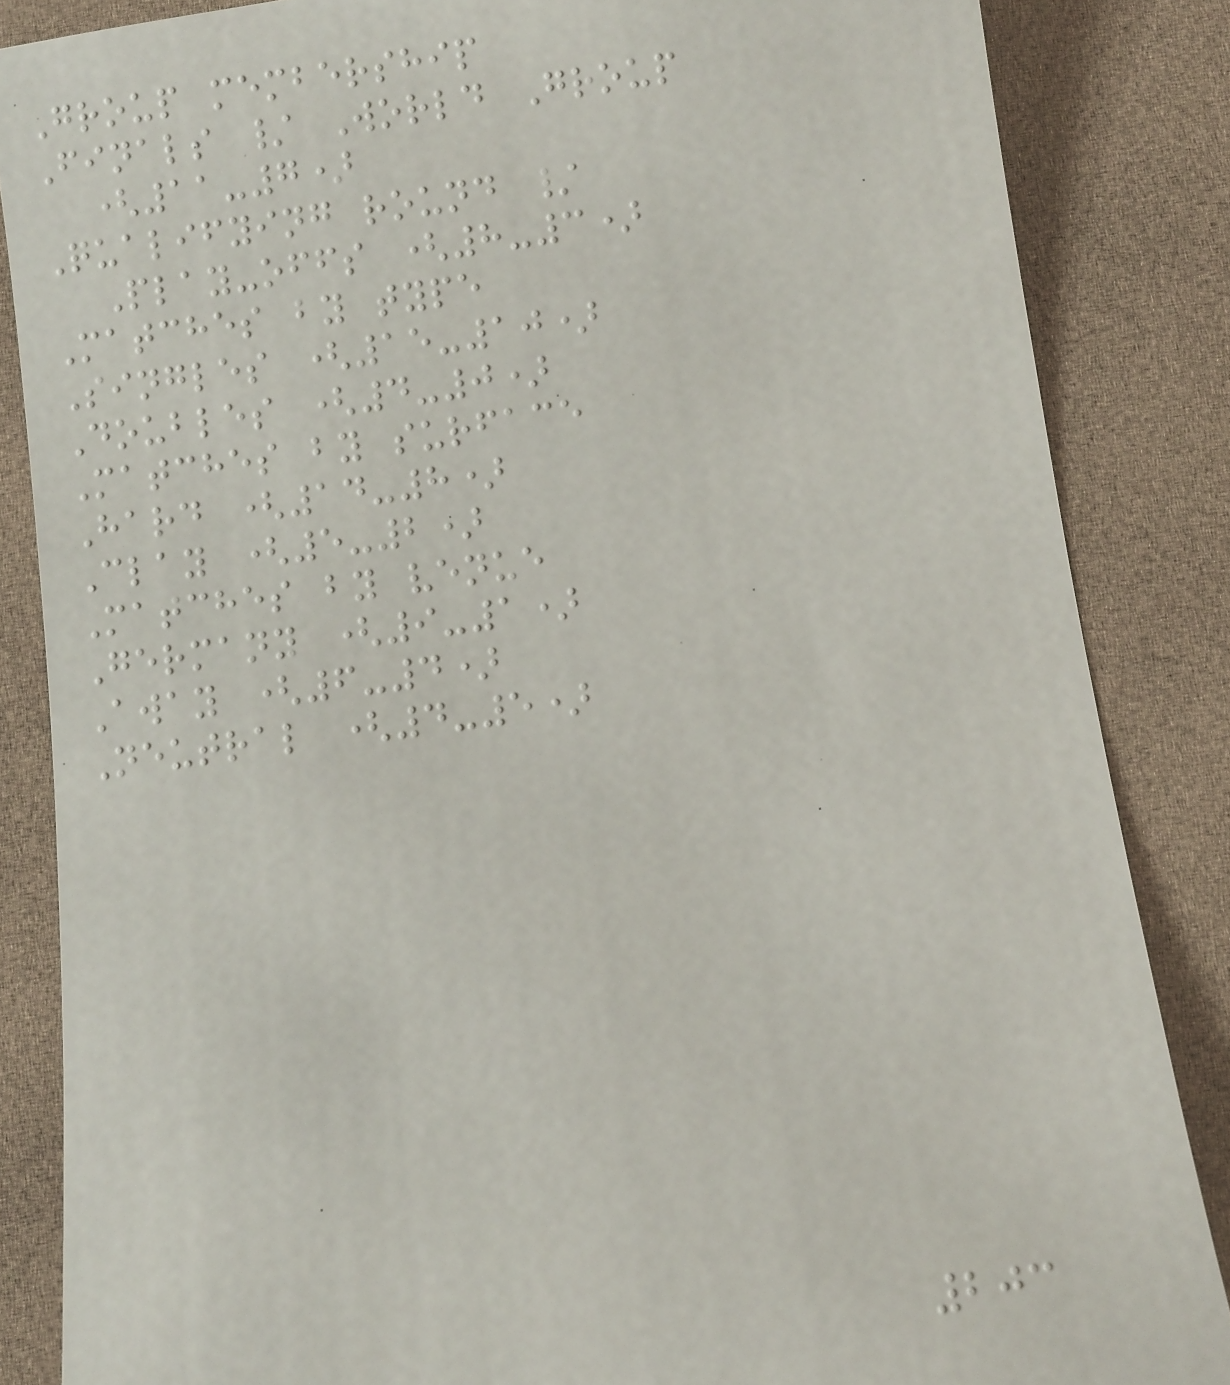Group membership
Finals / World Group
(11-7)
Qualifying round /
Play-offs (8-3)
Matches by type
Singles (15-10)
Doubles (4-0)
Matches by surface
Hard (14-8)
Clay (5-2)
Matches by venue
Germany (9-1)
Away (6-4)
Neutral (4-5)
203
